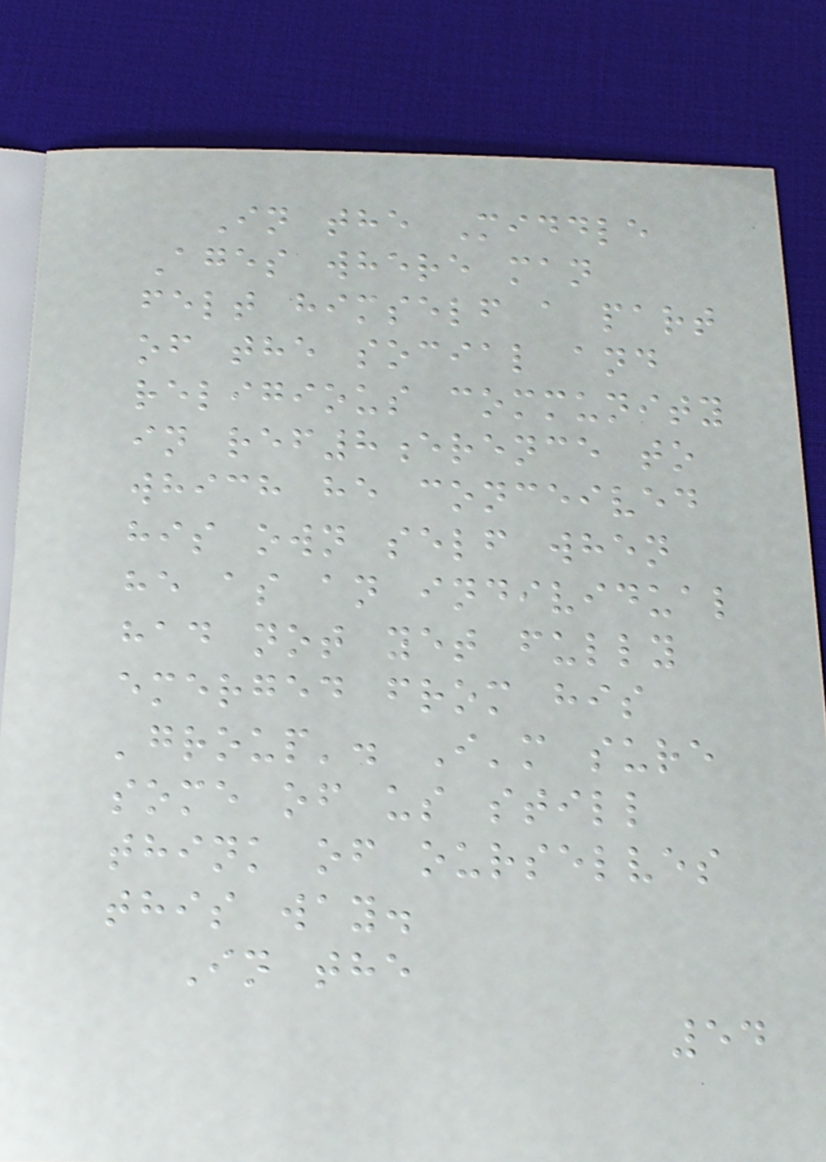In the Middle
Ages where man
felt himself a part
of the social and
religious community
in ref8erence to
which he conceived
his own self when
he as an individual
had not yet fully
emerged from his
'group'. I'm sure
some of us still
think of ourselves
this way.
In the
54
